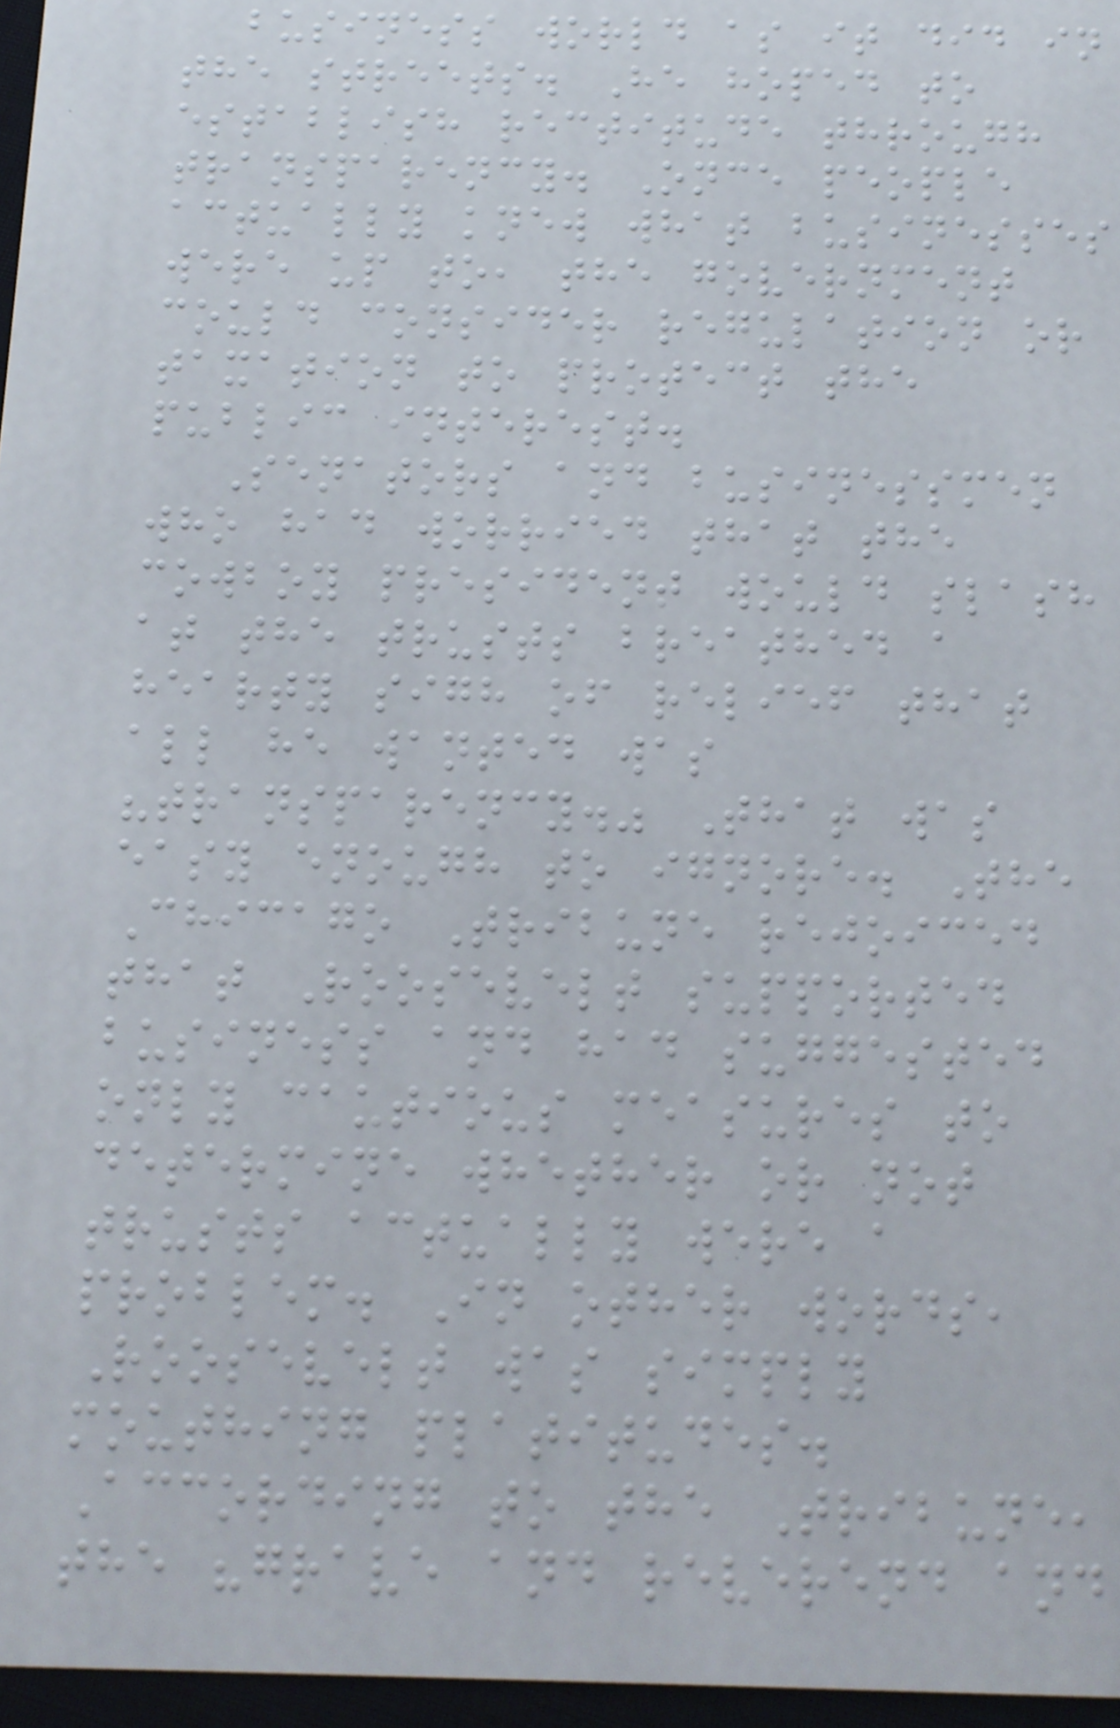business world as it did in
the streets. He hoped to
establish rectitude through
transparency. Once people
actually knew what businesses
were up to, the government
could consider regulation or
taxation to protect the
public interest.
Senators and businessmen
who had worried that the
cowboy president would slash
at the trusts breathed a
hearty sigh of relief that
all he wanted was
"transparency." That was
easy enough to ignore. The
Chicago Tribune rejoiced
that Roosevelt supported
business and had suggested
only cautious measures to
determine whether or not
trusts actually were a
problem. In other words,
Roosevelt was simply
mouthing platitudes.
According to the Tribune,
the "grave and reverend and
